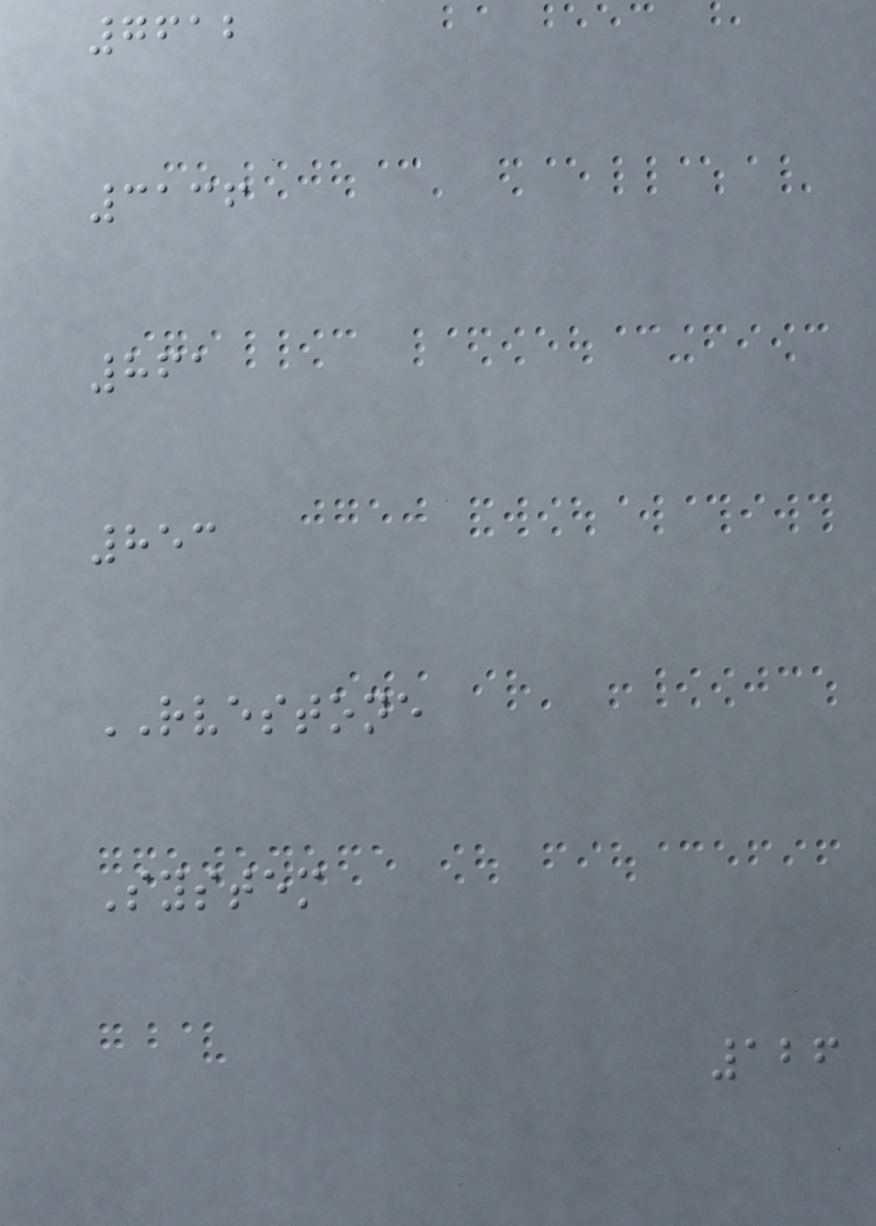7612
3136
861
853
RVESTONE
System
126
